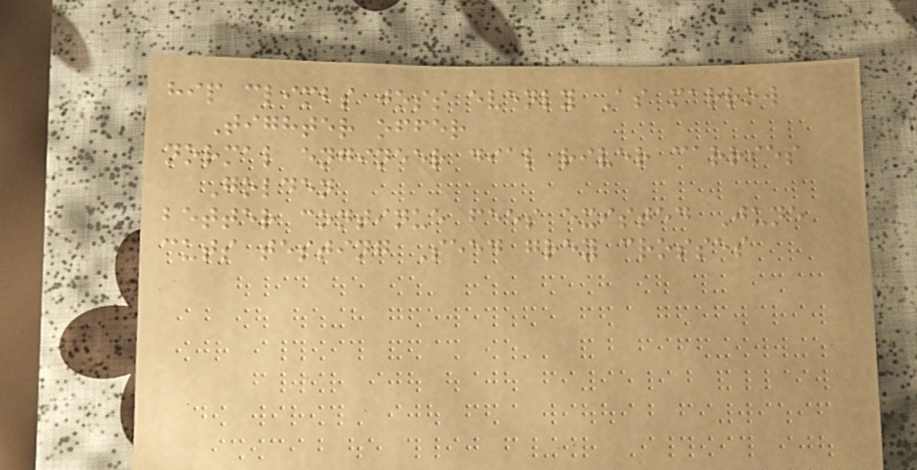hip climbs joss evenly As marrow
Tighter offer
normal engineer dial river carries
Golden
better continue fees existed June
cuts testing Seed grey crosses
